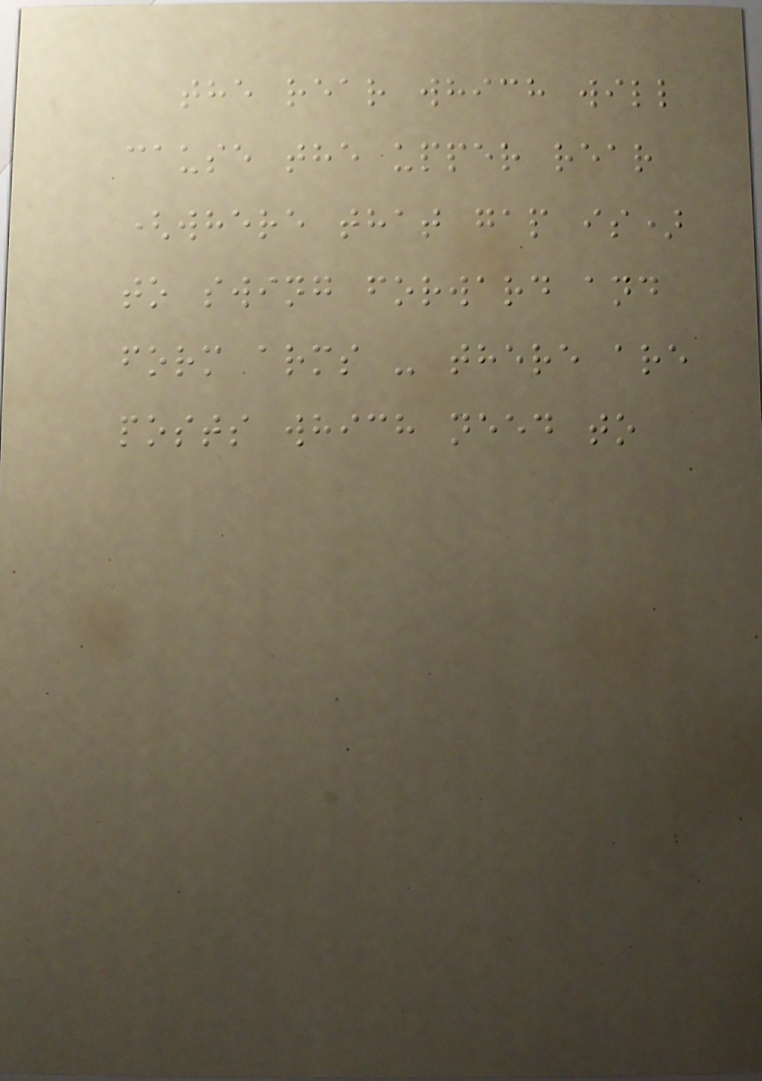the rear which will
cause the upper rear
(where that gap is)
to swing forward and
form arms - there are
posts which need to
